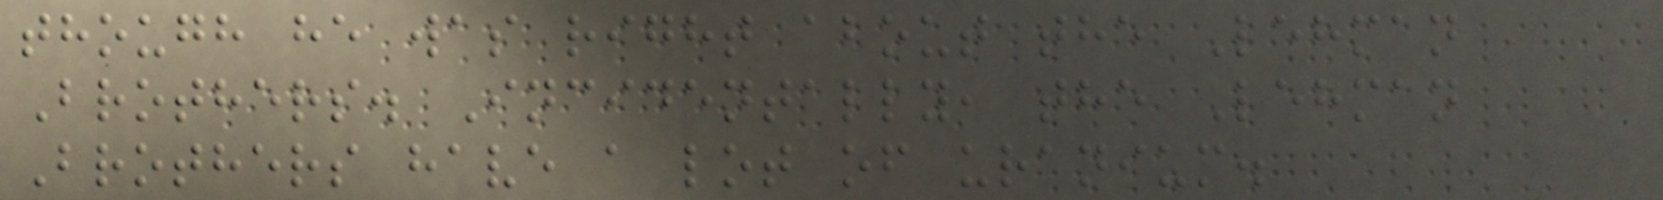though he was right about the Lehman
Brothers. Incidentally, the Lehman
Brothers have a lot of uranium.
